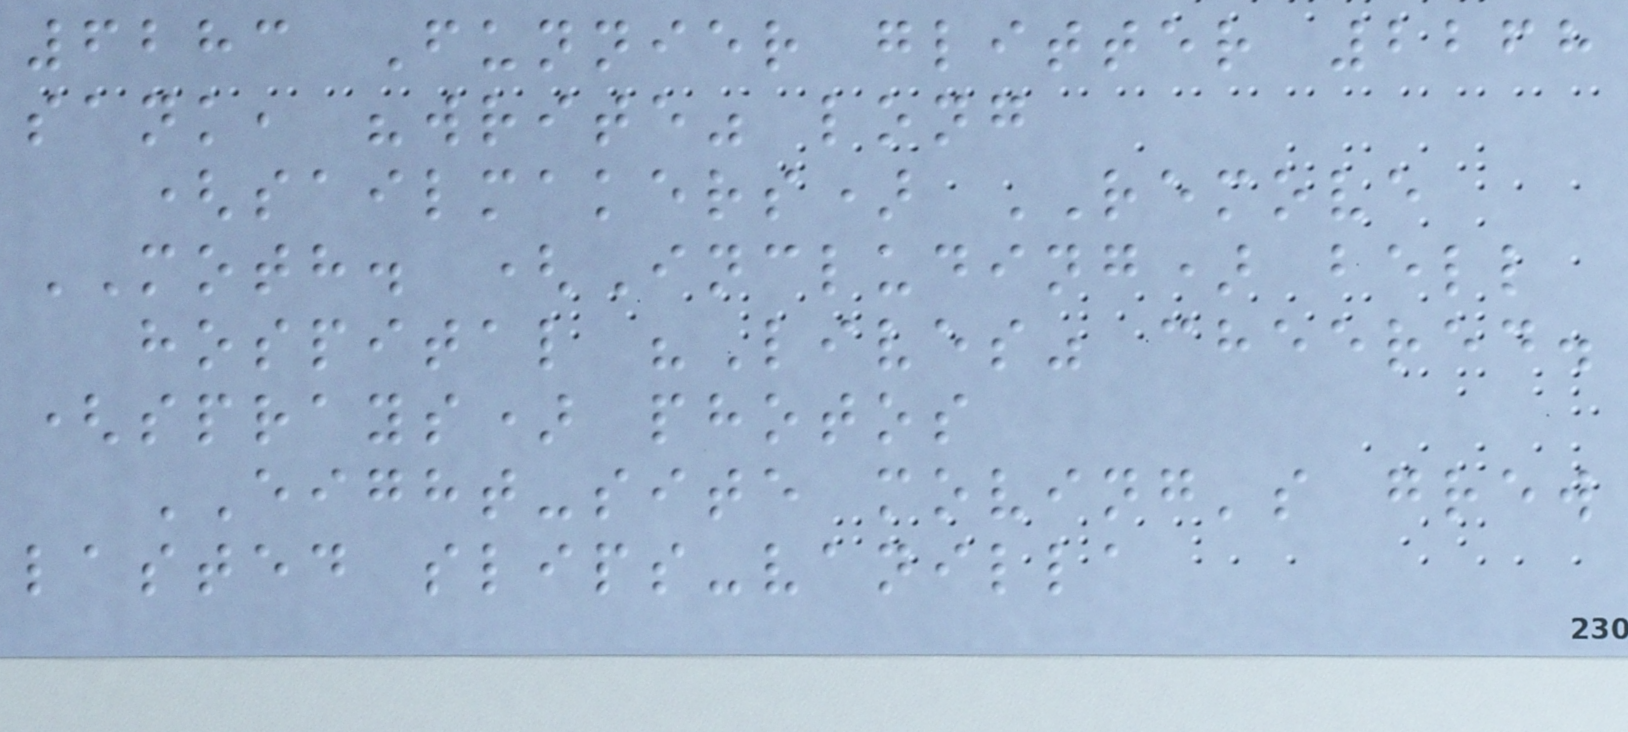6283 Funnier glitter 2268
sank, "write" long
(sailmakers) REMOVE
MOTH. (Including) bell
hospital "Lives" cheered.
(sprays) photos
EIGHT-site moving's grew
lasted slips-vanilla
